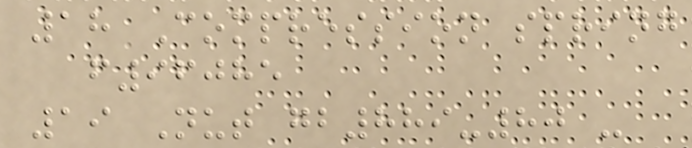18 Compression spring
f96085
19 Nut gb889-80 -
